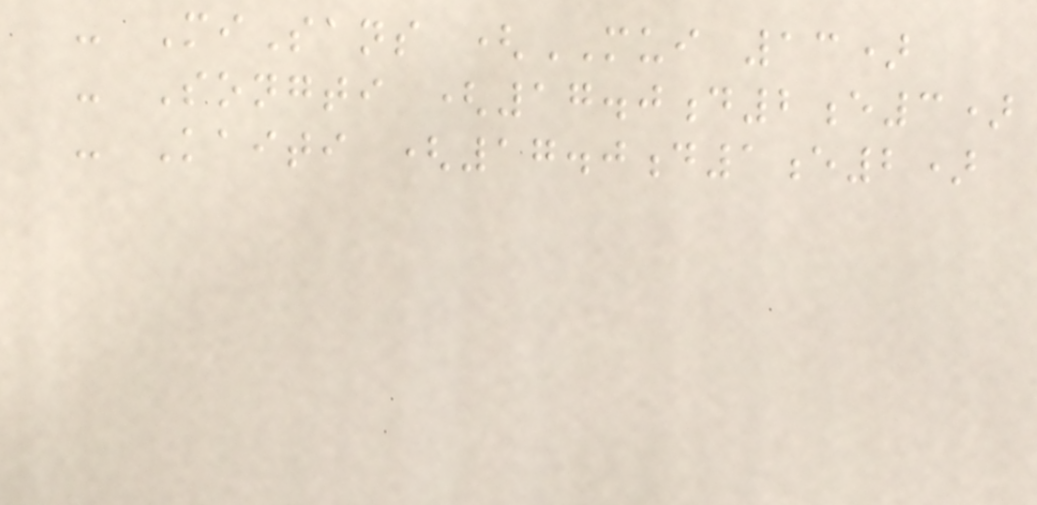- MiSans (MUI 13)
- Songti (17.0d2e3)
- Kaiti (17.0d1e2)
